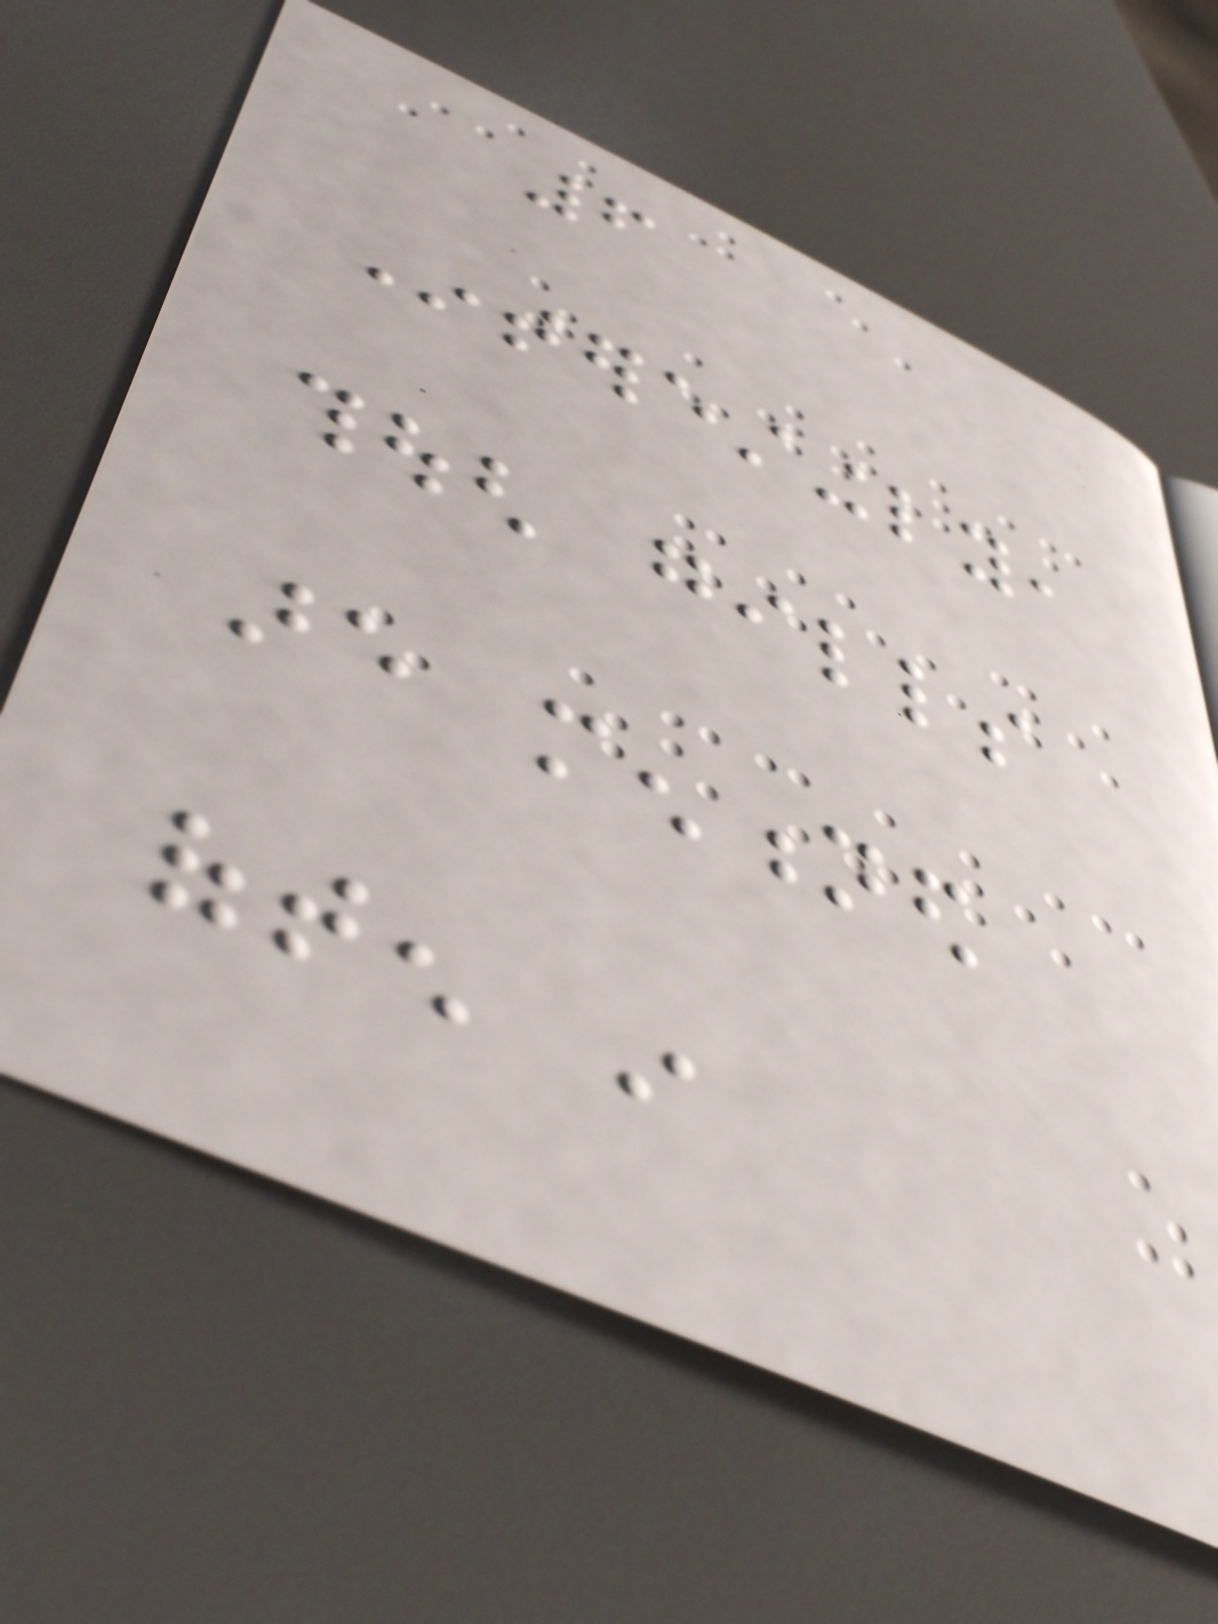6
Interestingly,
though gills
are mentioned
often in
